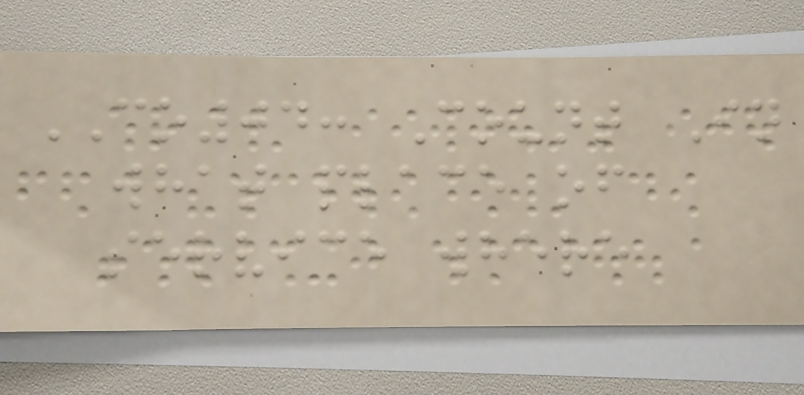CO04: Count In
what place of
service where
